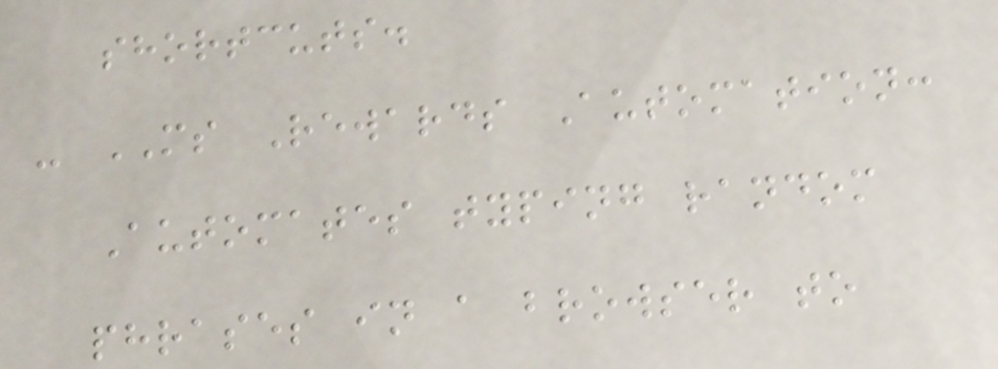shortcuts.
- MS Rewards Automation:
Automates typing random
phrases in a browser to
